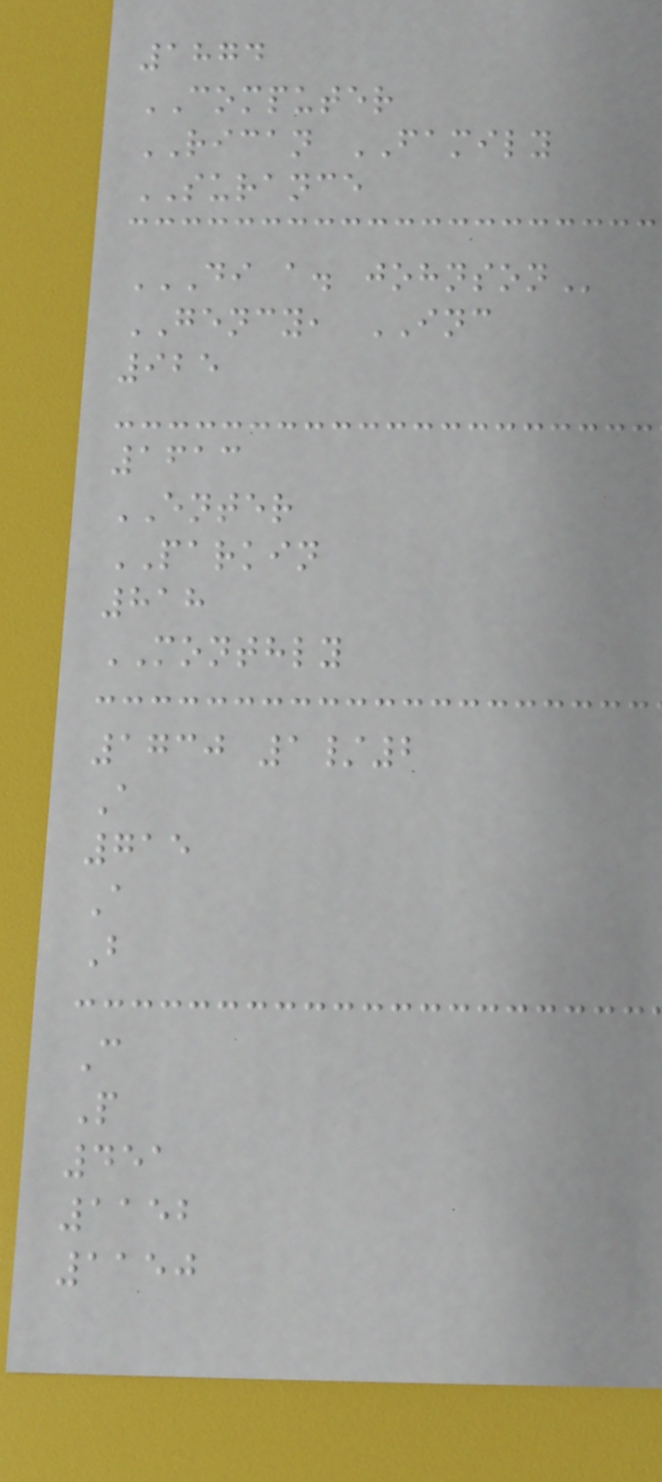1874
COMPUTER
RICAN FAMILY
SURANCE
DI A. JOHNSON
GENCY, INC
925
1613
ENTER
PARKIN
818
MONTHLY
1730 1/2
A
715
A
B
C
P
451
1152
1150
